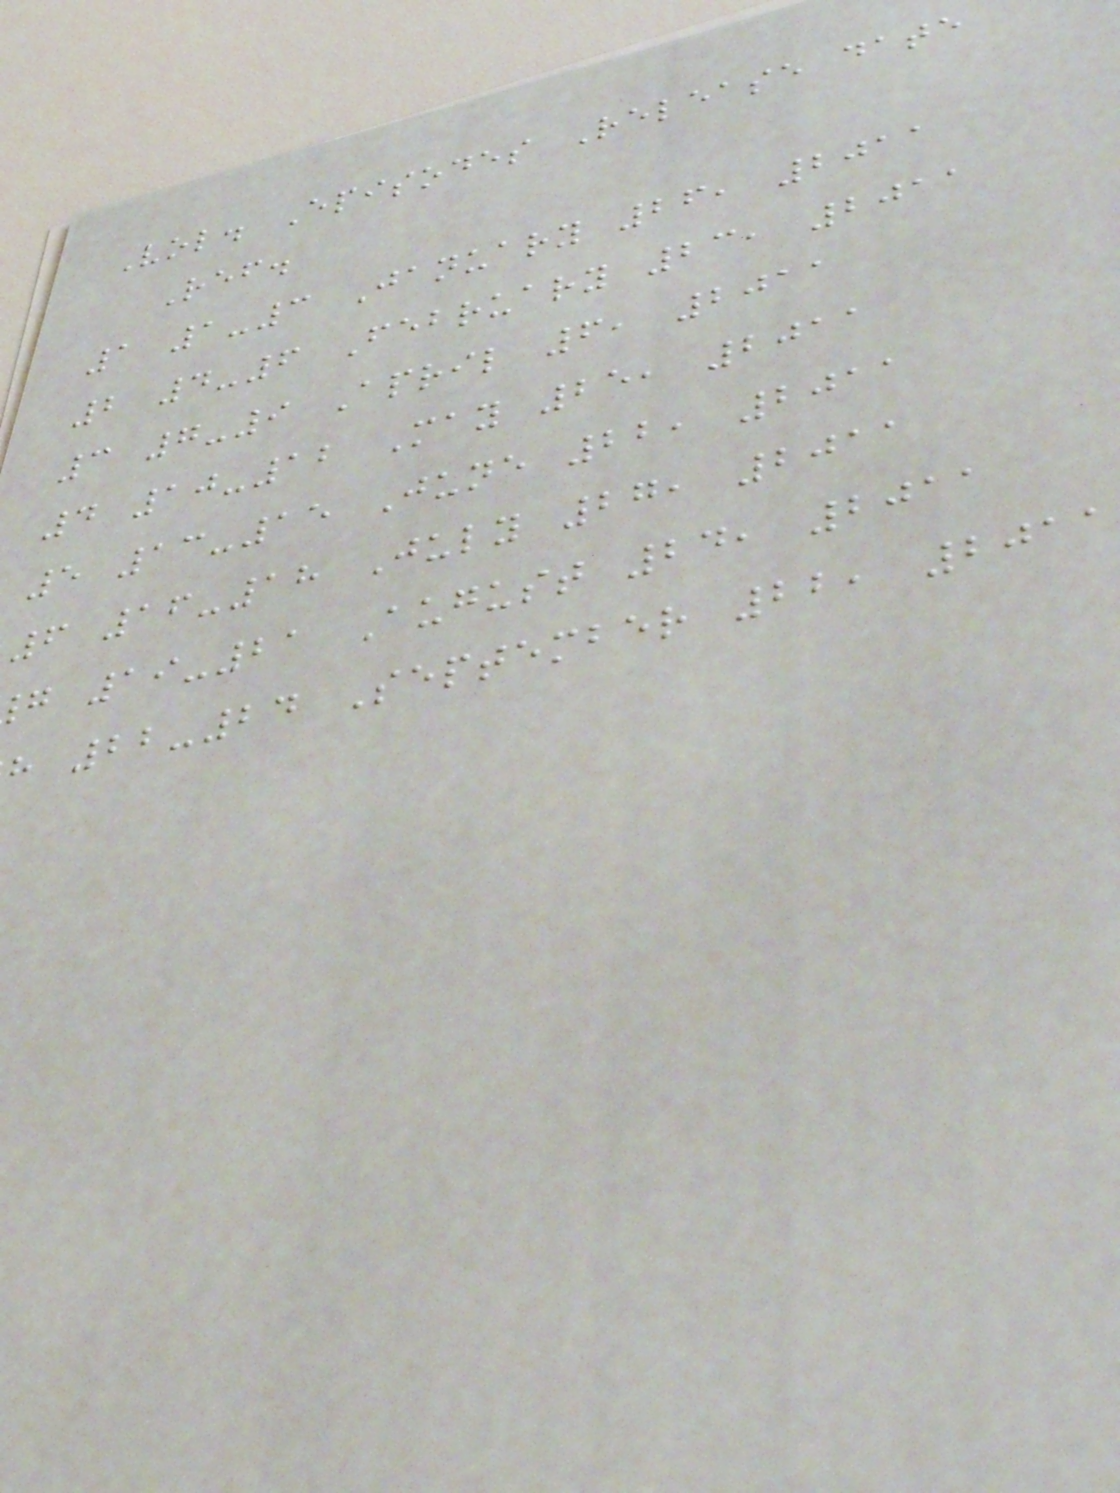Vol. Episodes Release date
Ref.
1 1-3 January 26, 2011
2 4-6 February 23, 2011
3 7-9 April 6, 2011
4 10-12 May 25, 2011
5 13-15 June 22, 2011
6 16-18 July 27, 2011
g 19-21 August 24, 2011
h 22-24 September 22, 2011
